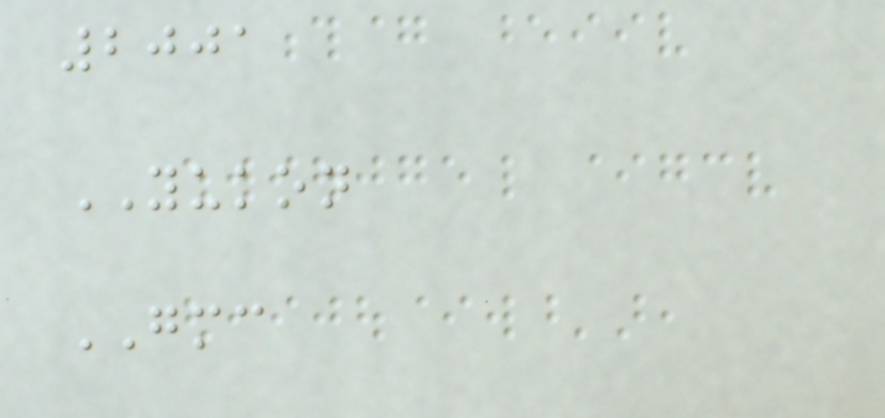2001
YUKON
GMC
